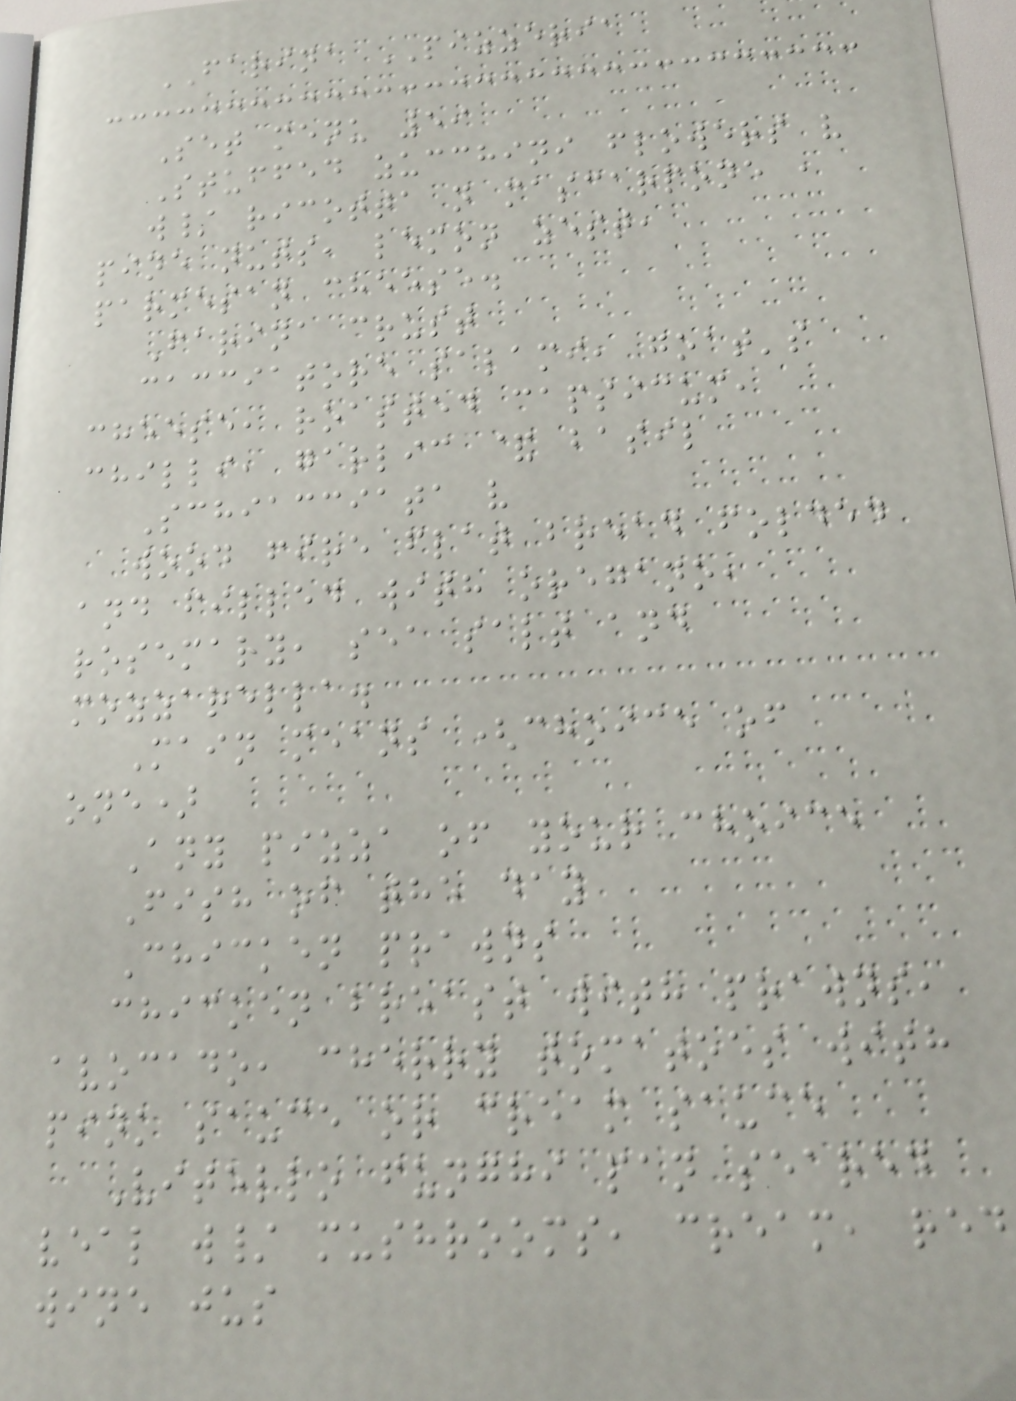FARINA PIZZERIA
Set menu 59
Stuffed zucchini flowers v
w/ ricotta n mascarpone ,
pine nuts, lemon zest,
parmesan cheese.
Farina crust
cacciatore salami, goat's
cheese, roasted capsicum,
chilli, garlic & basil
Schiacciata v
wood fire flat bread folded
and filled with oregano,
rosemary, sea salt and
mozzarella.
Main means (choice of
one)
Any pizza of your choice
Fish of the day
Chicken prawns
chicken breast with prawns,
avocado, cherry tomatoes with
pink sauce or cream sauce
Vitello funghi pan seared
veal w/ mushrooms, cream, red
wine jus
